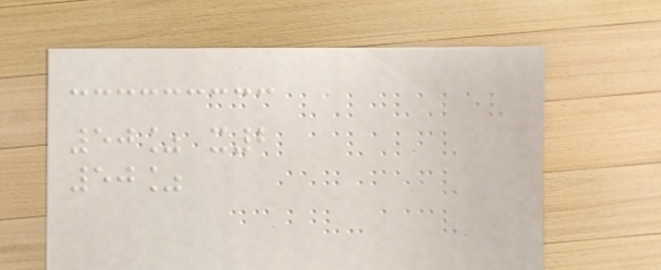50% x2
50%
